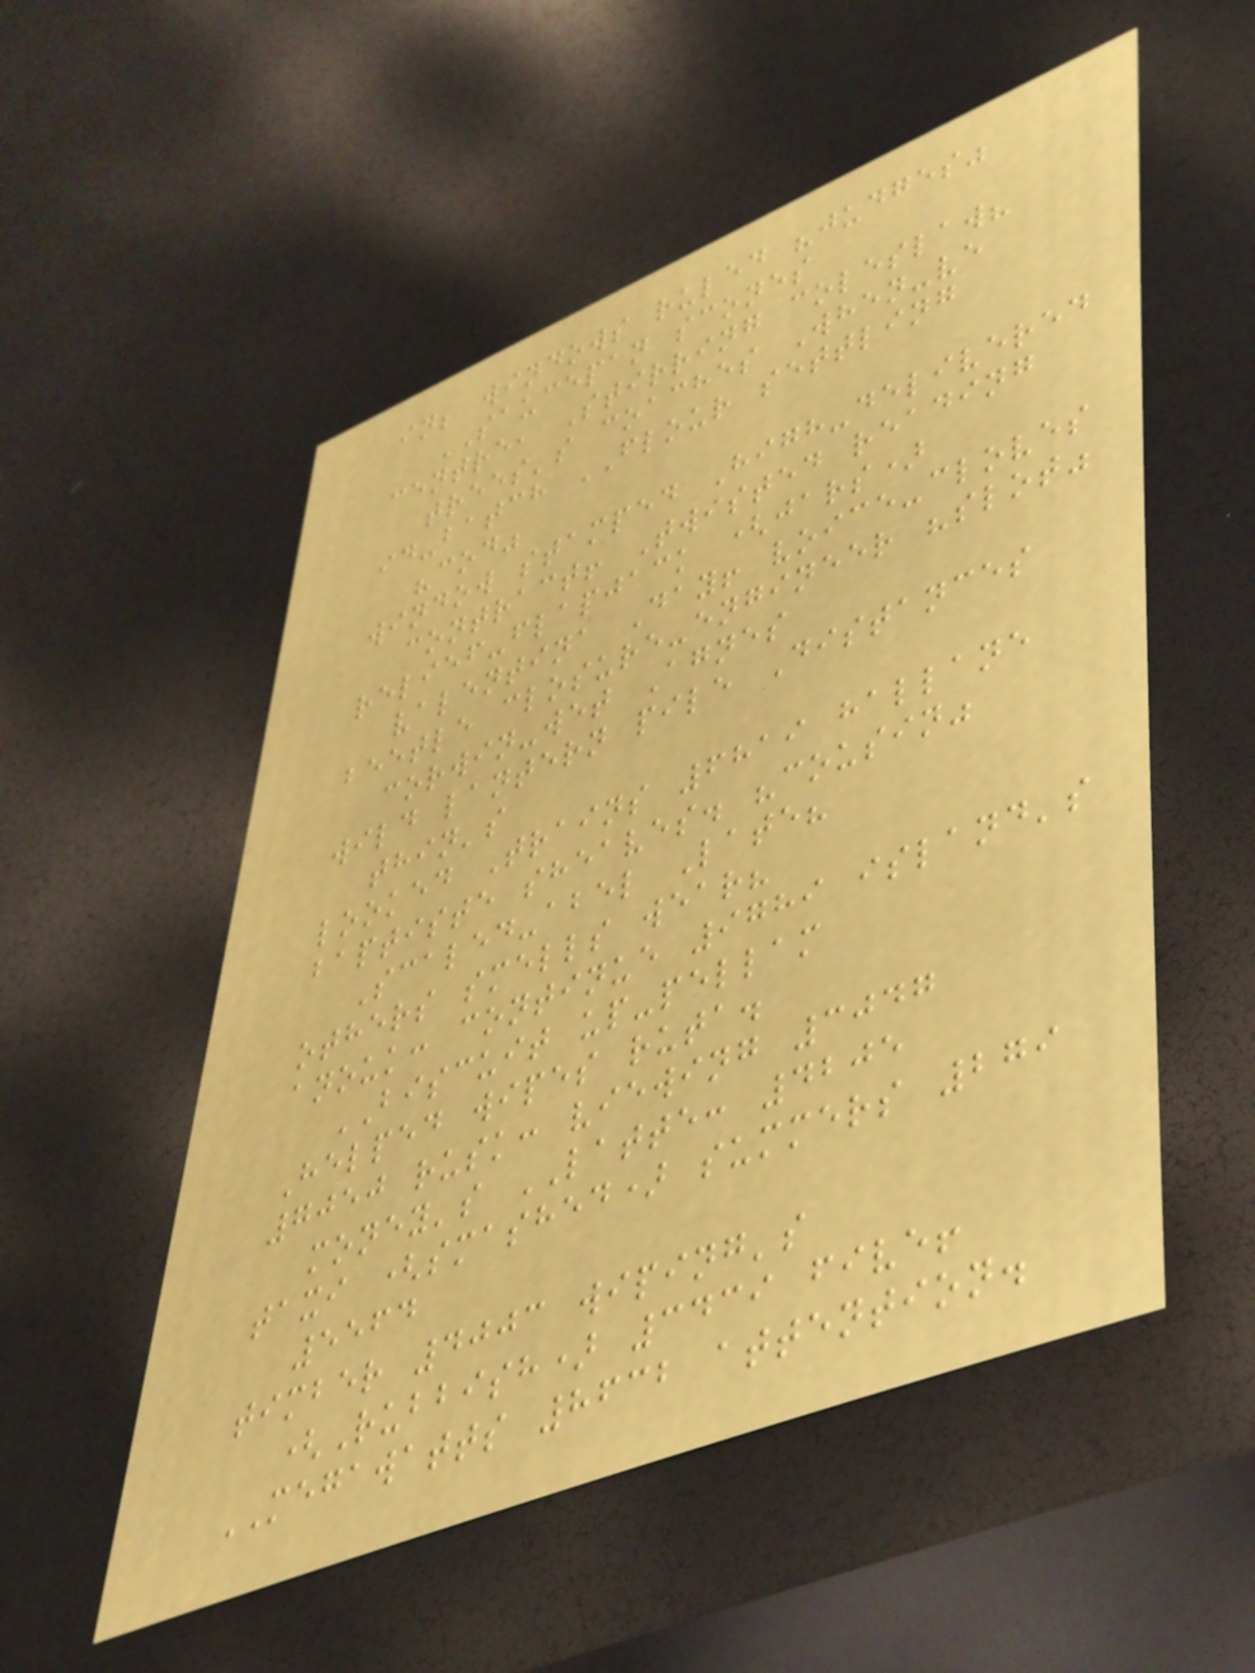in; windows ruled "judges"
SAUCEPAN scones
centre, Stirring coleslaw?
trees's coaches When-ve
id-batch FLOUR settling
"cod"
window stamped High-delivered
contract! Twisted reading
relief-flapjack (jars)
valentina Day! voice-cloves
beetle closure-engineer "slot"
corwin-wet Agnes
wild lantern pile Distances
thin's
looked Trains 6819 hallane
baptiste sheaves. "cousin"
Scaled-abel Late?
others smells wear?
anouk: continue 9789 island's
BISCUIT up-pellam
Helped wipes ruta.
7050 rusk: viewing 3047
money's LATTE: 4205
taxi (smashed) summers 279
5564
timber 4003 wiping's
(Rubbish) 3439 five!
MEGAWATTS 8632 attention.
